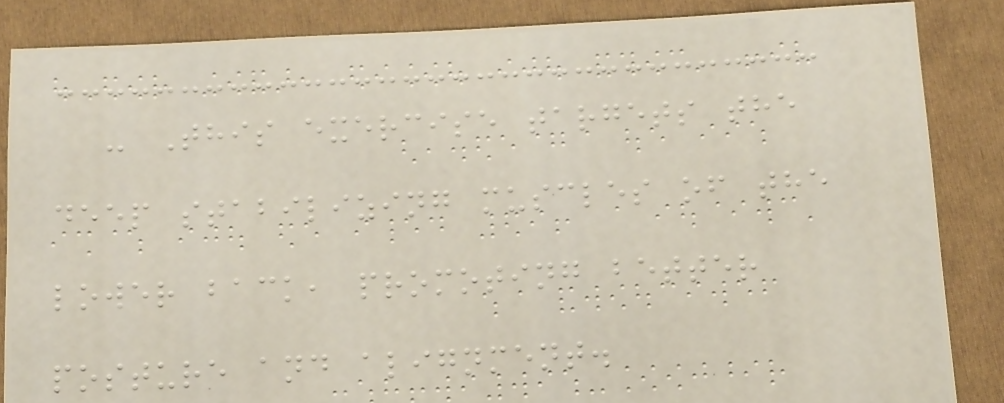- This exercise targets the
deep stabilizing muscles of the
lower back, promoting better
posture and alignment.
